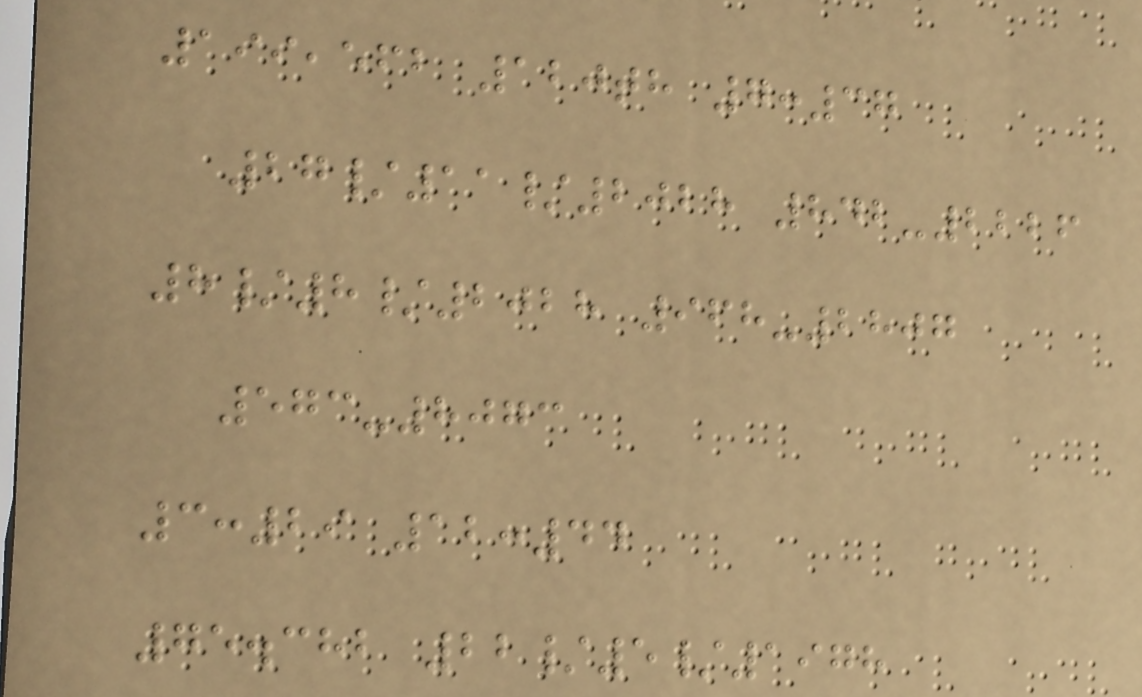199,562 120th 7:37
27/11/2028 842-2226
8/8/2028 968-2807
573-8073
3:29 12:44
75.382 22/5/1978
